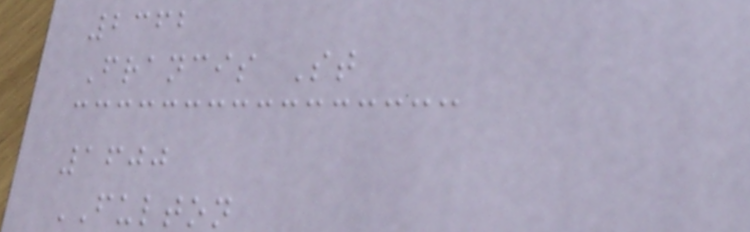2362
Francis St
1600
FULTON
